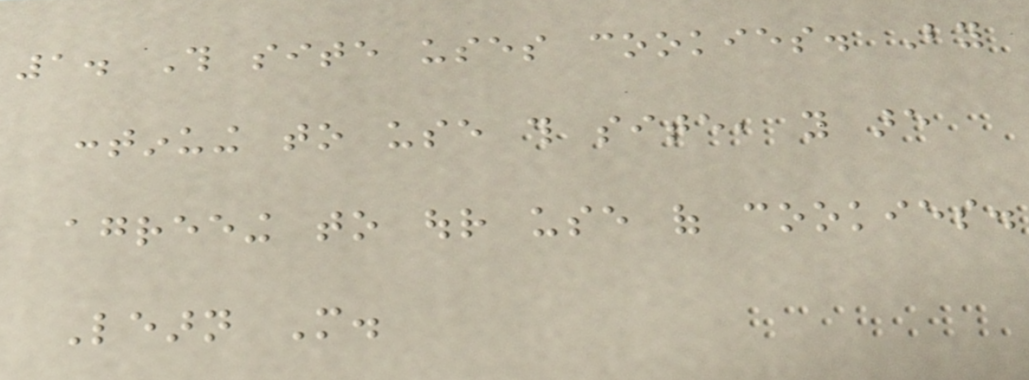1. This site uses cookies. By
continuing to use this site, you are
agreeing to our use of cookies.
Learn More.
